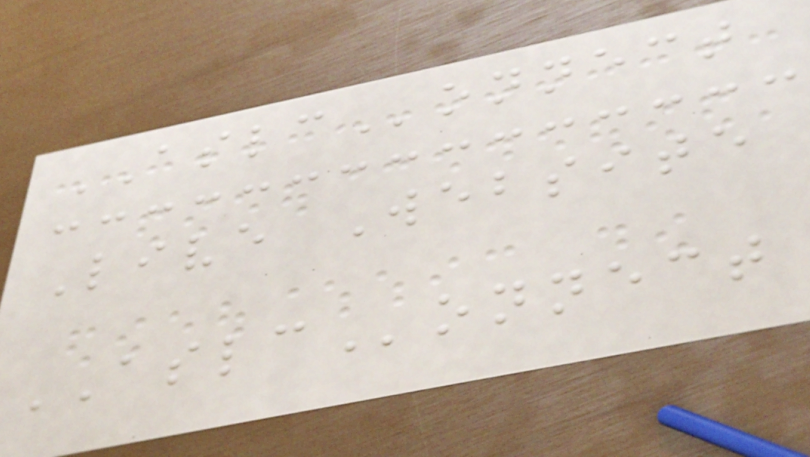ASLConnect
Live Website
ASLConnect
